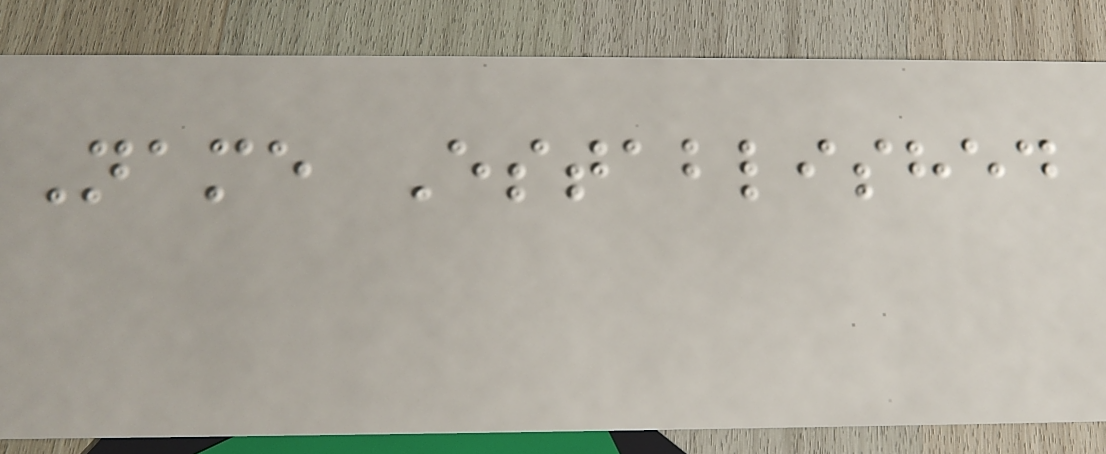Name Established
